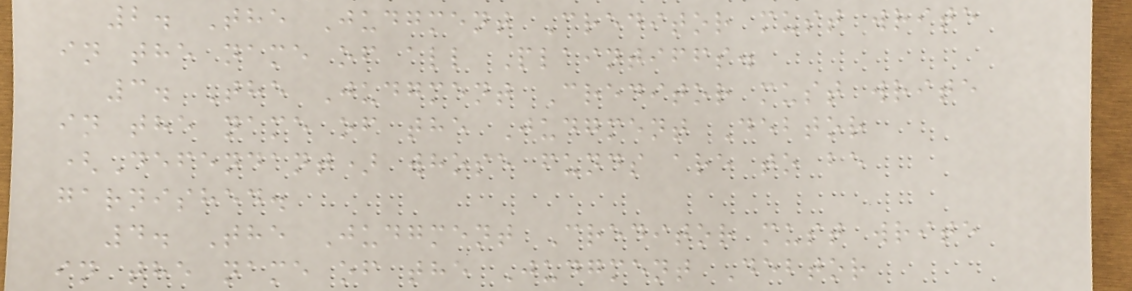2. The Judgment Creditor must write
in the name of all Plaintiffs.
3. The Judgment Creditor must write
in the name of the Judgment Debtor
(Defendant) whose funds are to be
garnished.
4. The Judgment Creditor must write
in the name of the Judgment Debtor
